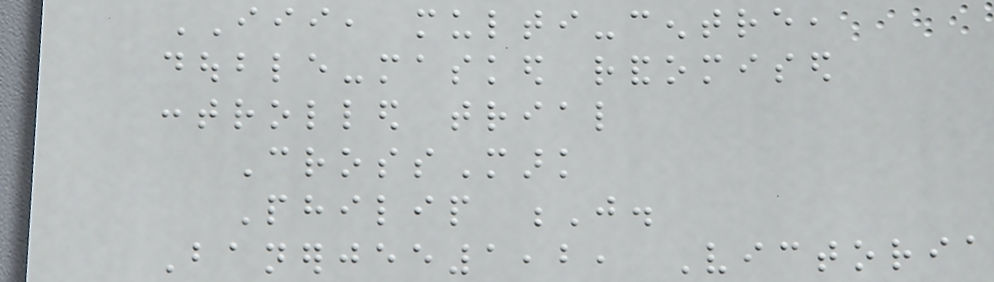III, multi-centre,
double-masked randomised
controlled trial
CrossMark
Philip J.
Banerjee1,2, Victoria
